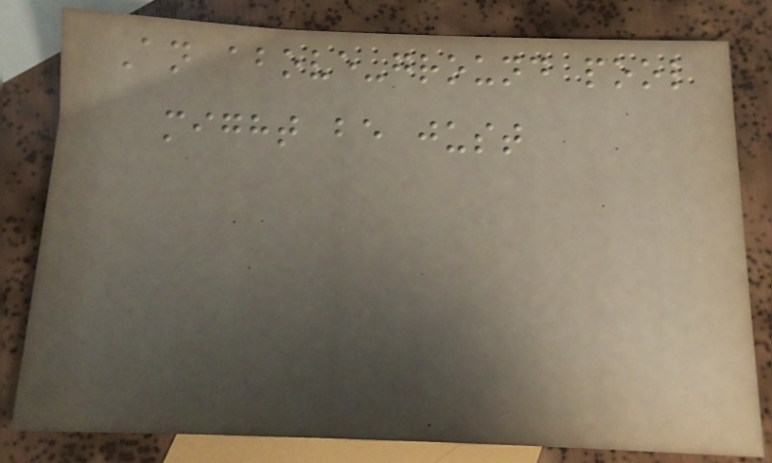An above-ground pool
might be just
